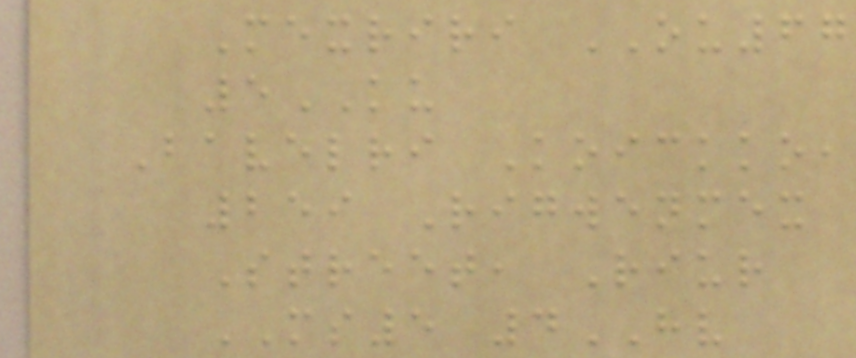Mexriri OU67
5KU
Bavelri Koickko,
259 Rigwenmex
Street, Riur
MS5 4HV
